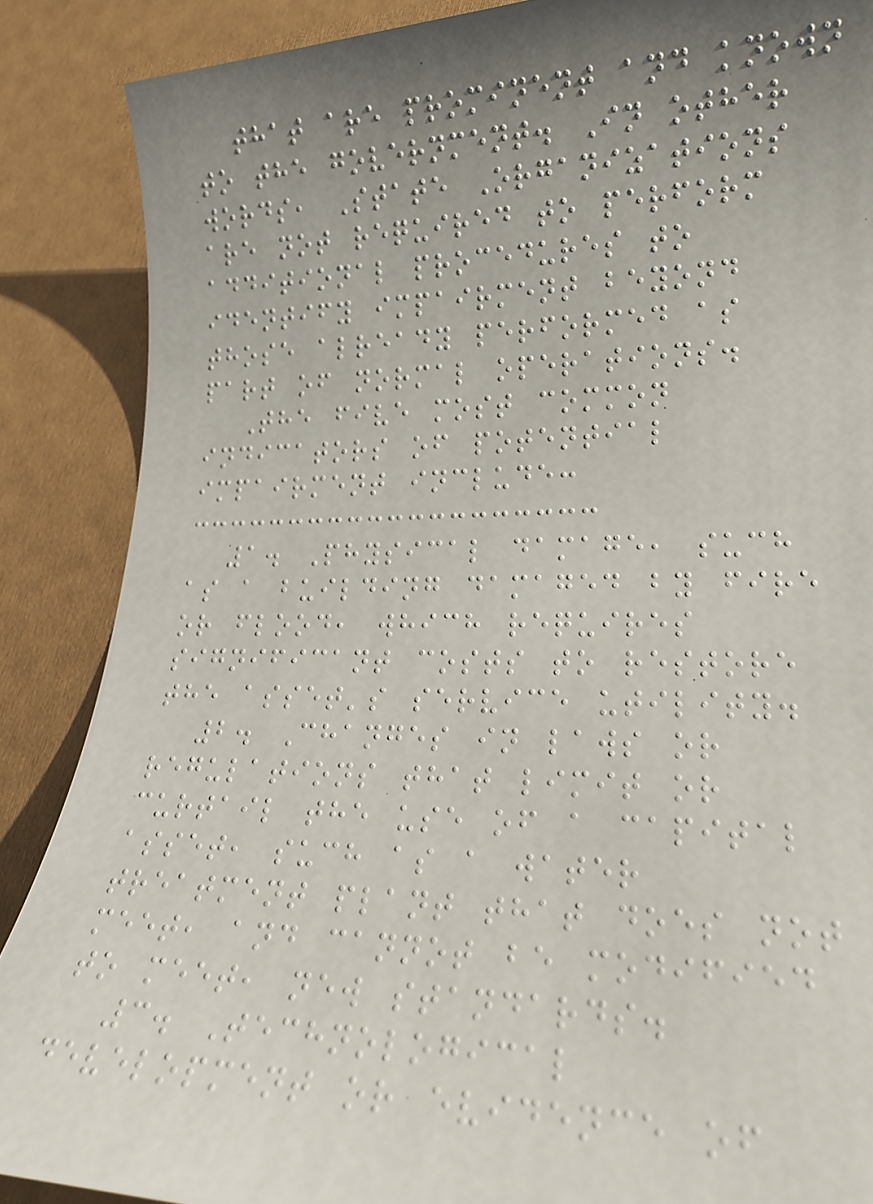that are prominent and known
to the government. In other
words, State Organizations
are not required to perform
additional procedures to
identify impairment beyond
those already performed as
part of normal operations.
The five most common
indicators of potential
impairment include:
1. Physical damage, such
as a building damaged by fire
or flood, which requires
significant costs to restore
the asset's service utility.
2. Changes in laws or
regulations that limit or
curtail the use of a capital
asset, such as a water
treatment plant that does not
meet, and cannot be modified
to meet, new standards.
3. Technological
development or evidence of
